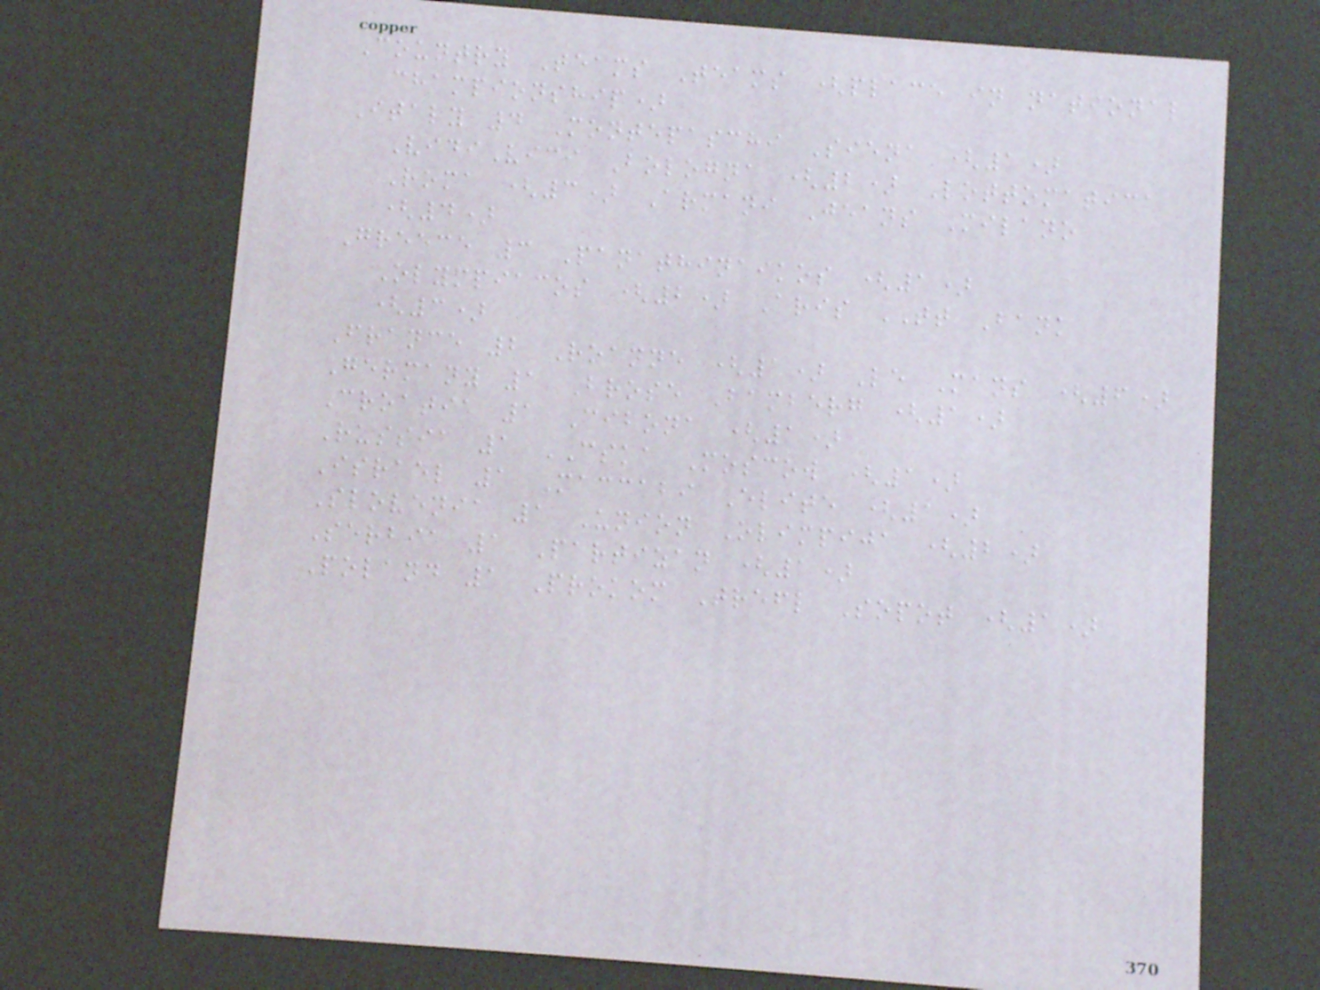Country Teams Teams (place in national
championship)
Italy 4 Montepaschi Siena (1)
VidiVici Bologna (2) Lottomatica
Roma (3) Armani Jeans Milano
(4)
Greece 3 Panathinaikos (1)
Olympiacos (2) Aris TT Bank
(3)
France 2 Roanne (1) Le Mans (6)
Germany 1 Brose Bamberg (1)
Croatia 1 Cibona (1)
Russia 1 CSKA Moscow (1)
Israel 1 Maccabi Elite (1)
Slovenia 1 Union Olimpija (2)
Serbia 1 Partizan (1)
Poland 1 Prokom Trefl Sopot (1)
